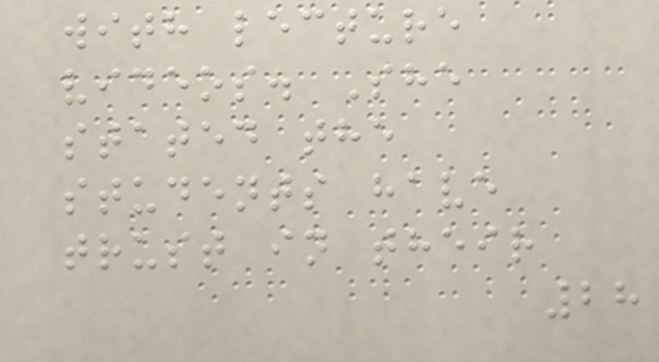with lecture
videos. She
stated the
students have
trust in their
28
